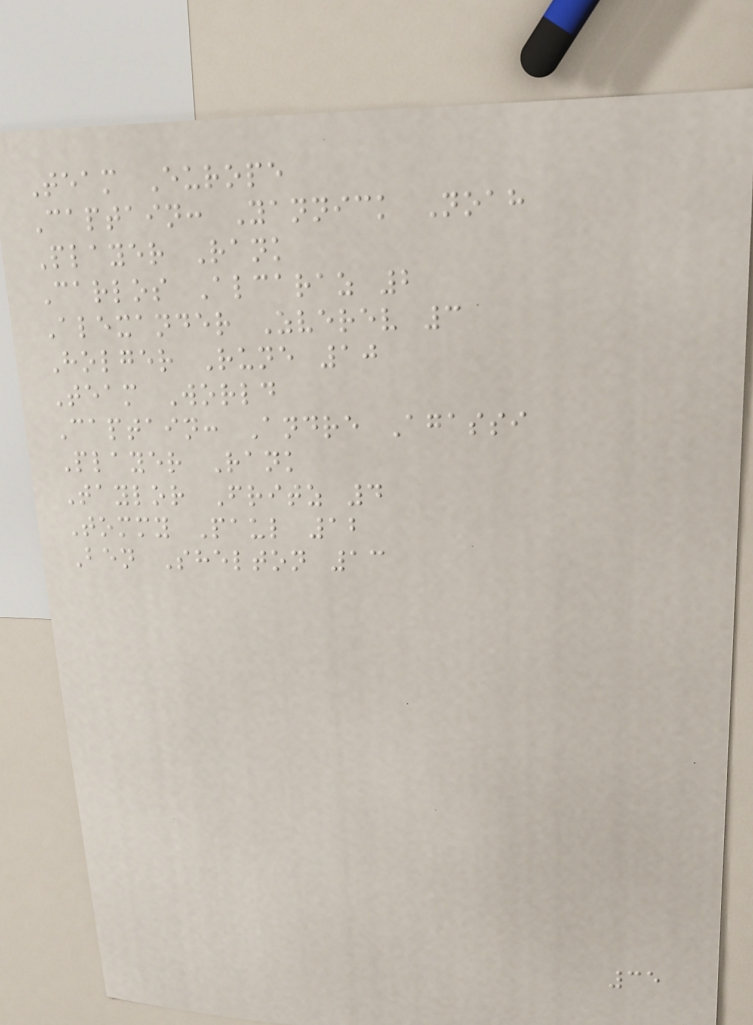Team Europe
Captain: Yannick Noah
Player Rank
Carlos Alcaraz 2
Alexander Zverev 3
Holger Rune 10
Team World
Captain: Andre Agassi
Player Rank
Taylor Fritz 4
Tommy Paul 12
Ben Shelton 13
35
